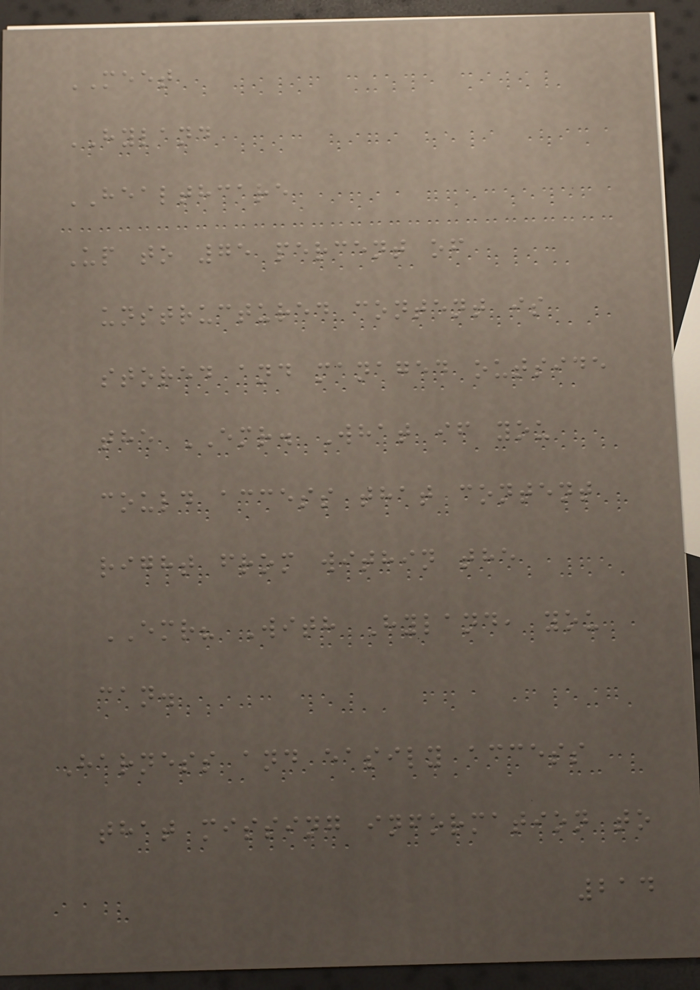MEET
HYLAND
HEALTHCARE
Up to 75 percent of
unstructured content is
stored and managed outside
the EMR. What if you
could access that content
right from within the
EMR? With Hyland, you
can.
Harness and easily access
that missing information to
214
